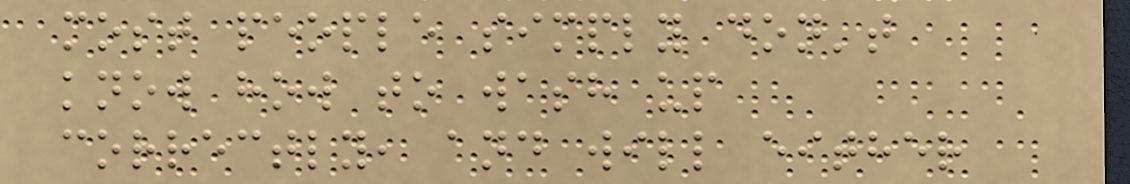most people simply don't
know how to wash up
correctly, and will either
